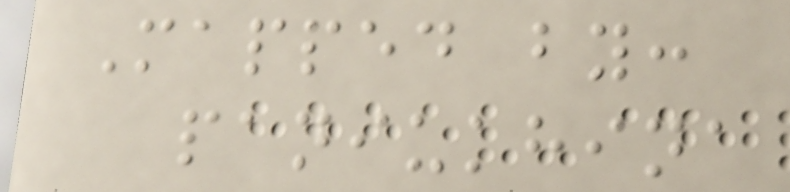Mapped by:
paniukhina
